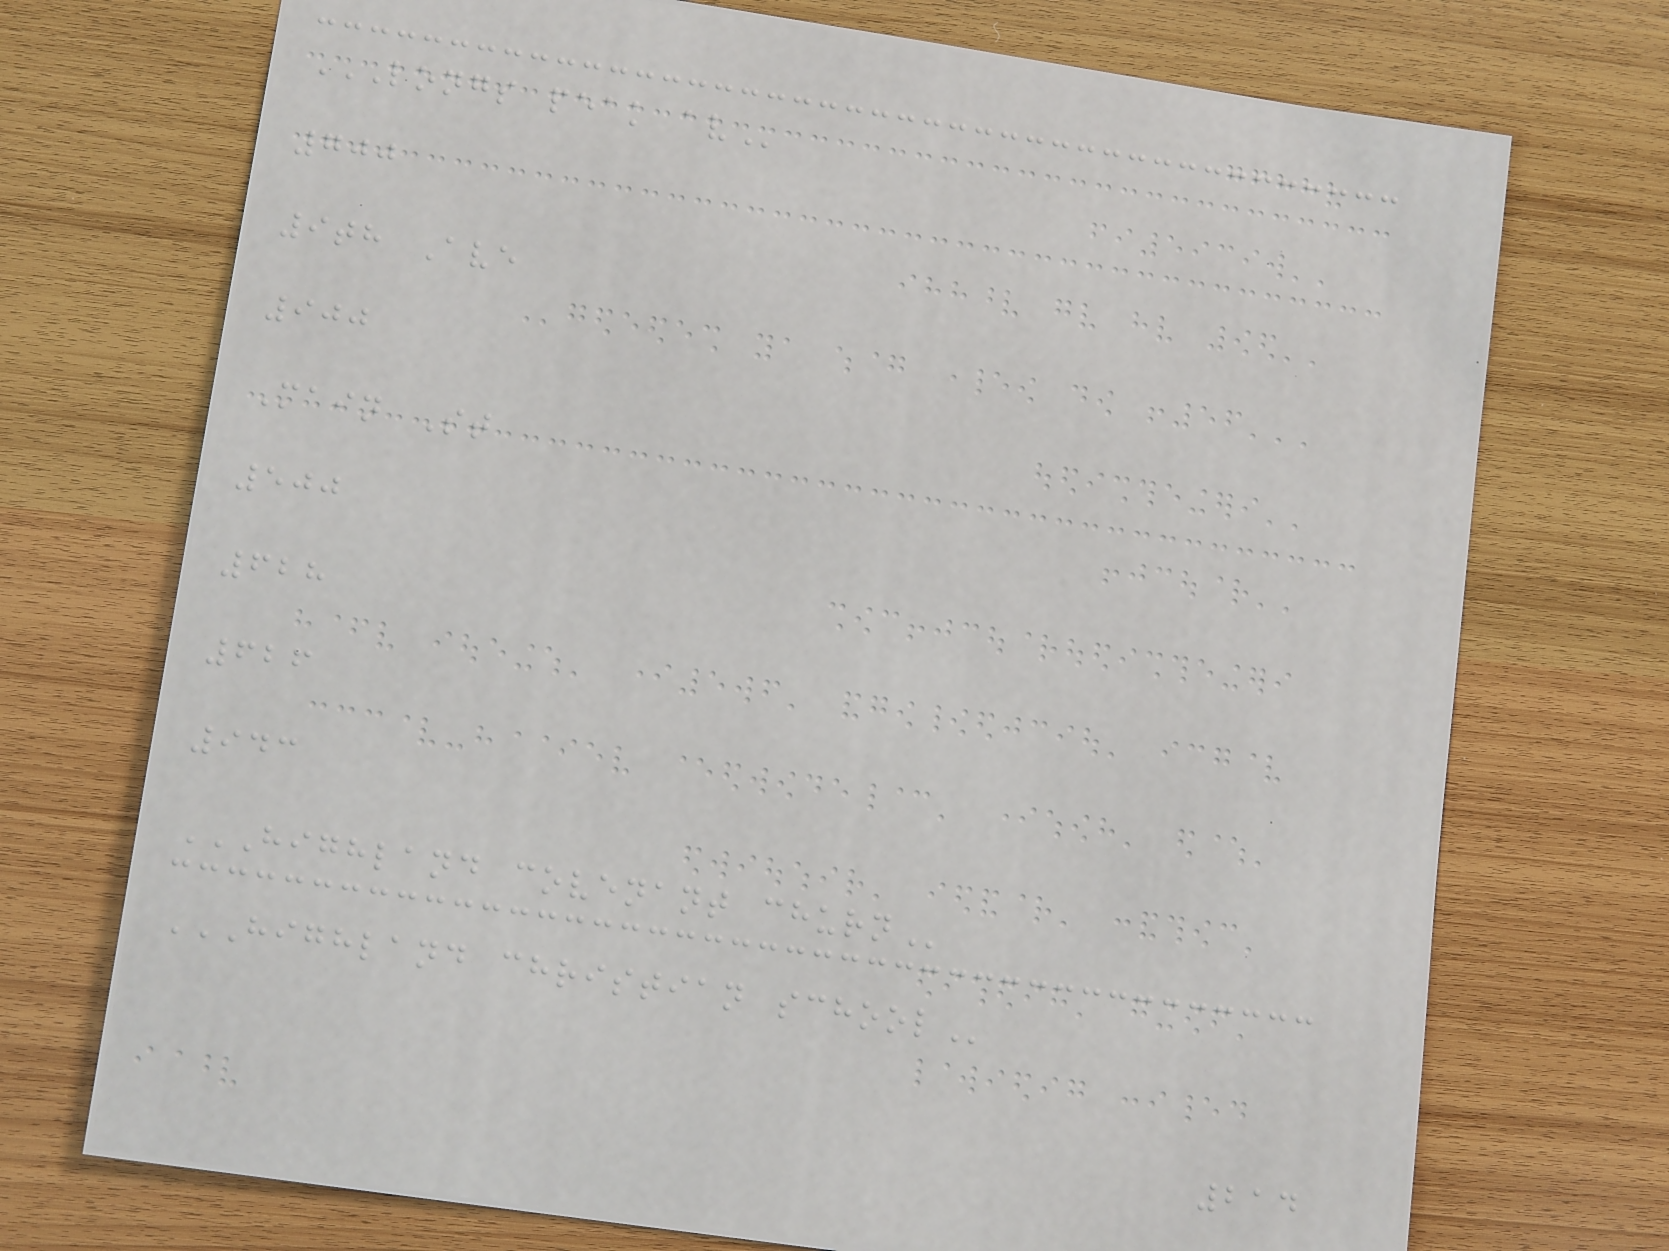LONGS PEAK AV
700
9th Ave
900
Main St
500
628
626
943
HIGHLAND COVENANT CHURN
HIGHLAND CHRISTIAN SCHOOL
214
